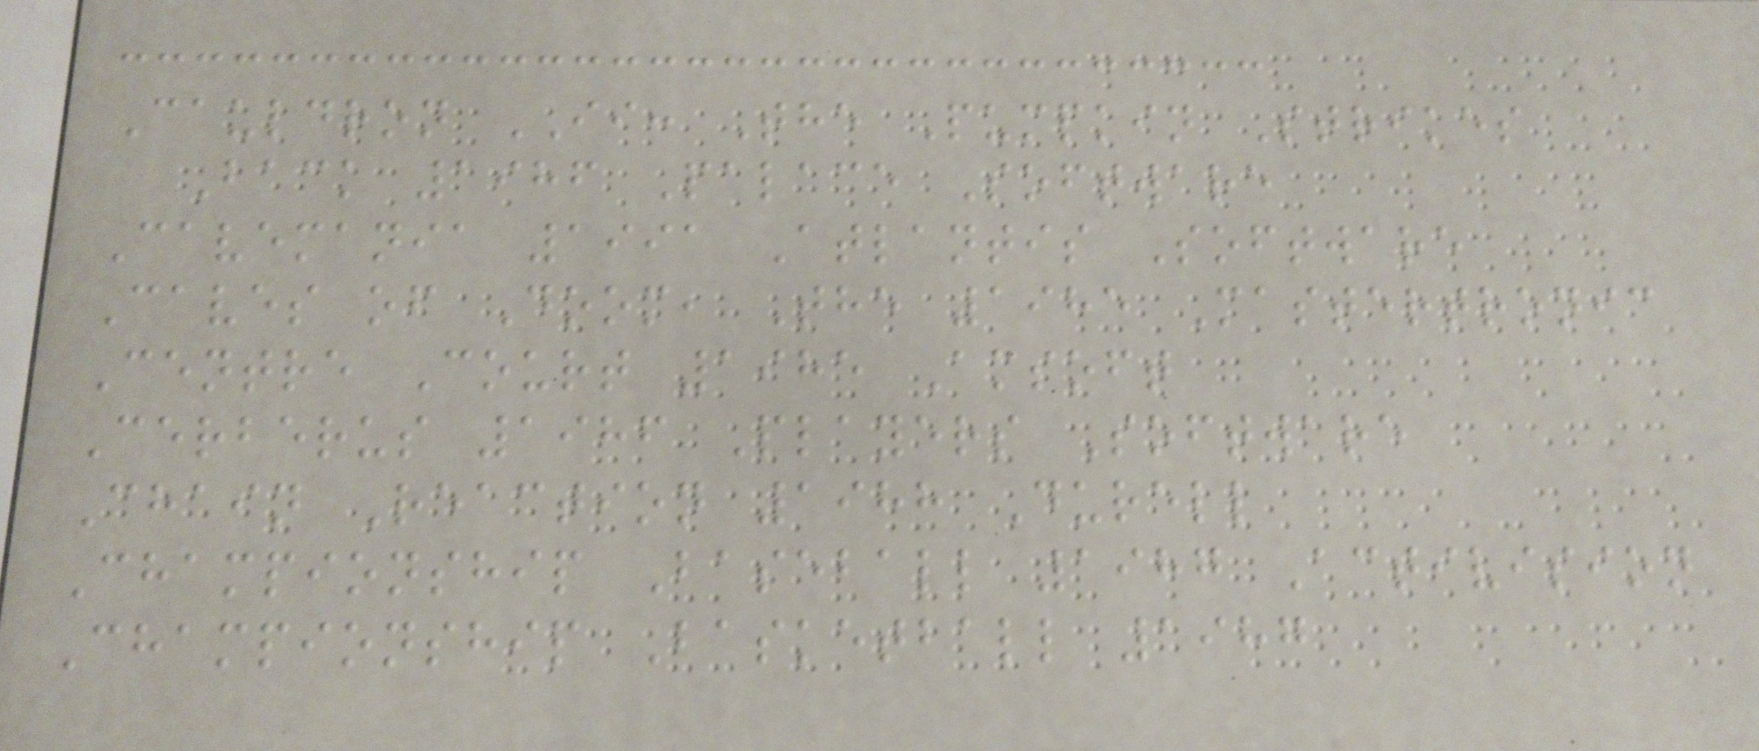Cauldron II: The Pumpkin Strikes
Back 1986 Palace Software
Cavemania 1991 Atlantis Software
Caves of Doom, The 1985 Mastertronic
Centre Court 1985 Amsoft
Cerberus 1986 Players Software
Chain Reaction 1988 Durell
Championship Baseball 1987 Activision
Championship Basketball 1987
